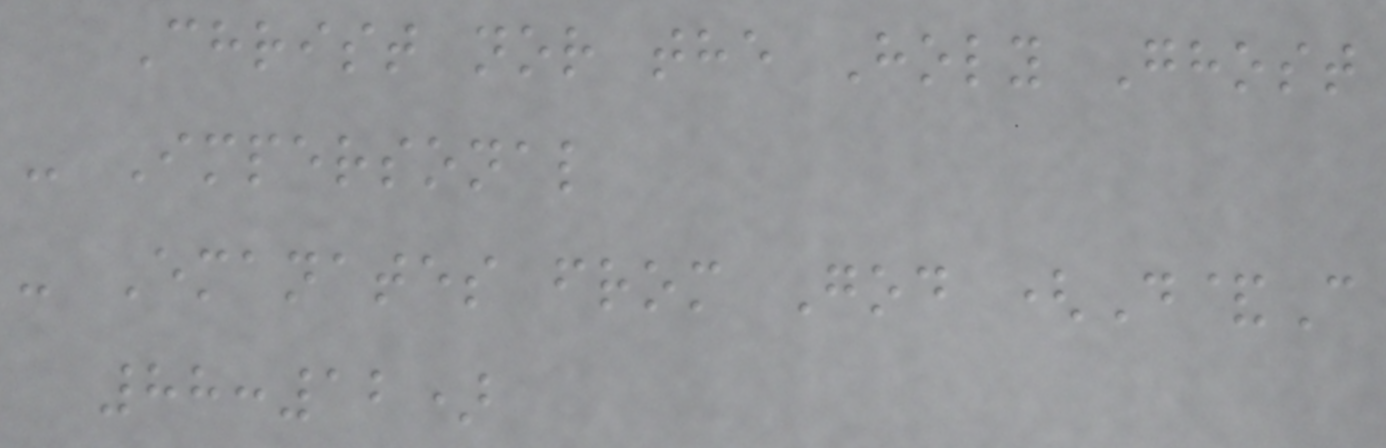Christ nor the Holy Ghost
- Impersonal
- Emanates from God (D&C
88:12)
